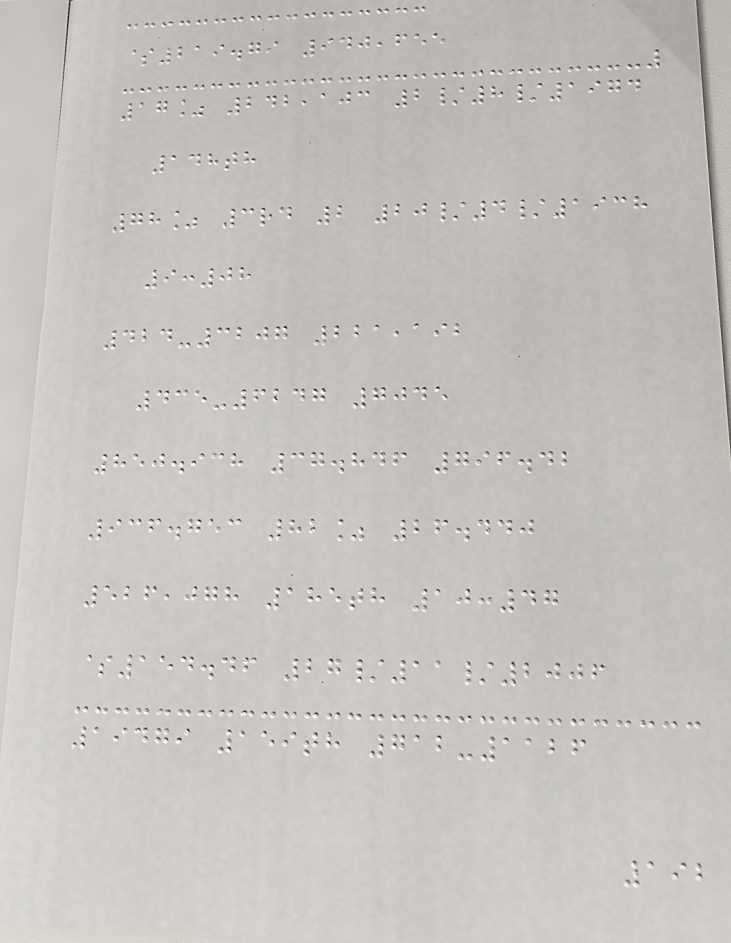$219.79 940,655
17% 242,103 2/8/1974
148th
78% 3rd 2 20/4/1938
9:08
424-3207 221,192
435-6247 7045
850.938 37.846 796.42
936.753 82% 26.440
526,078 185th 10:47
$154.46 27/11/2006
19479 159th 712-1126
192
